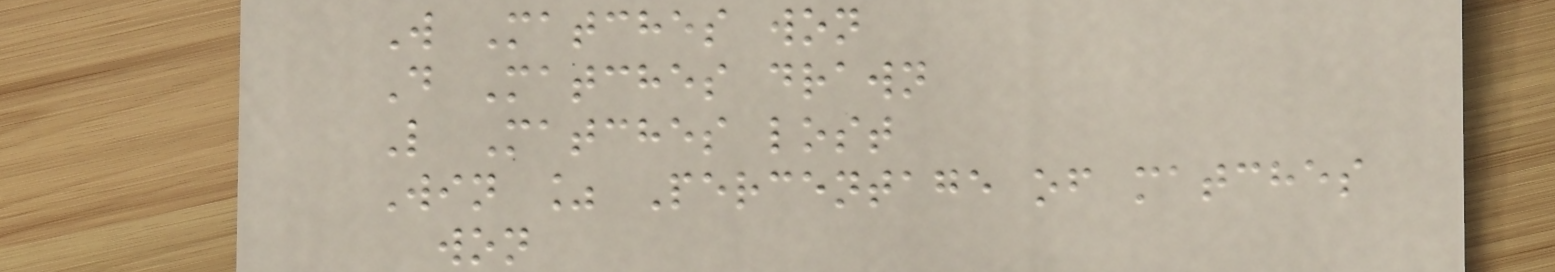W Matches won
D Matches drawn
L Matches lost
Win % Percentage of matches
won
